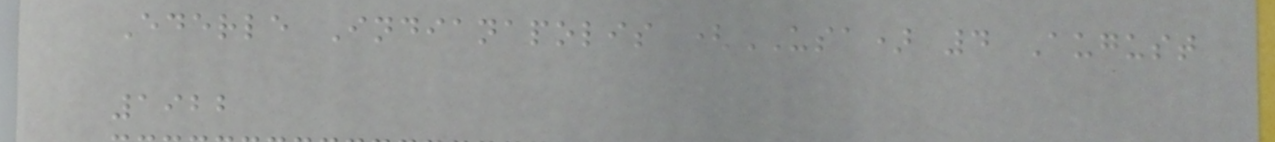Ederle Indianapolis (USA) 4 August
1922
